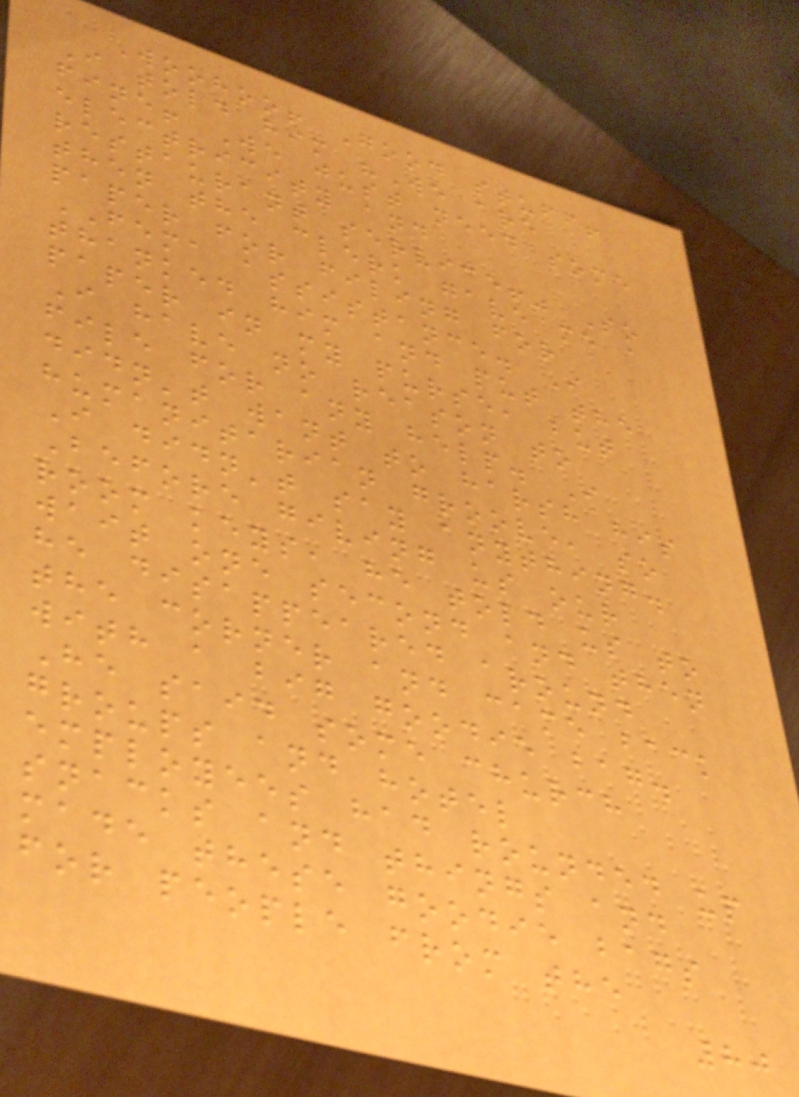Woohoo! Good stuff!
I told him "We are
fine! We just need some
electricity and
restaurant service!" So
then the clerk gave me a
paper for filing for
FEMA assistance. I
thanked him and put the
paper in my purse, but
I have no reason to
file for any help. I
didn't want to harsh his
humanitarian groove, so
I didn't say anything.
Before giving us our
room keys, he told us to
wait one second and then
he disappeared around
the corner and came back
with a big goodie bag.
He said some church
groups and hotel
employees had rounded up
snacks and things and
made these goodie bags
for people from the
80
